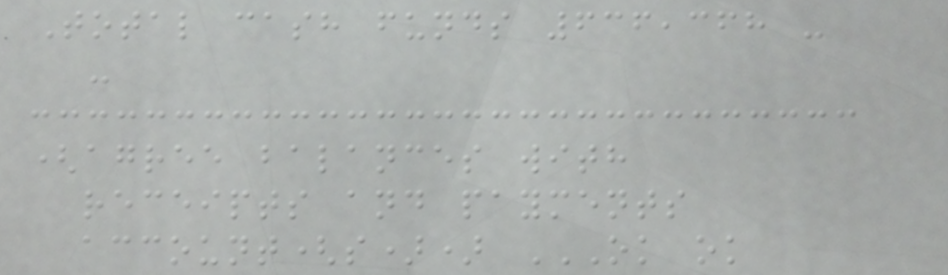Total cash funds 636,368 -
-
(agree balances with
receipts and payments
account(s)) OK OK
